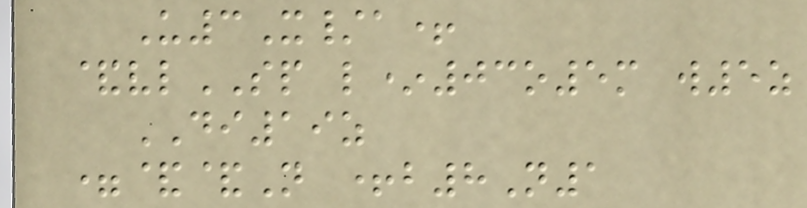U3X/a+
&vlSP l*03o5m w5z
DI19z
=&&N +b8N1
